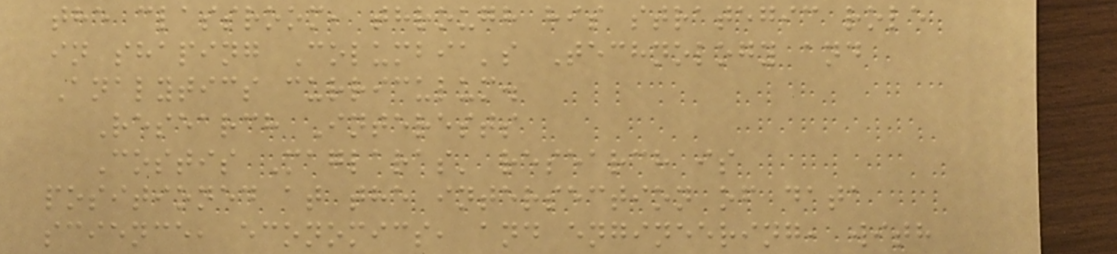the classroom, through his strategic role
in shaping Columbia's Technology and
Analytics curriculum.
Research Interests
Costis Maglaras' research is
positioned at the intersection of data
science, economics, and engineering, with
